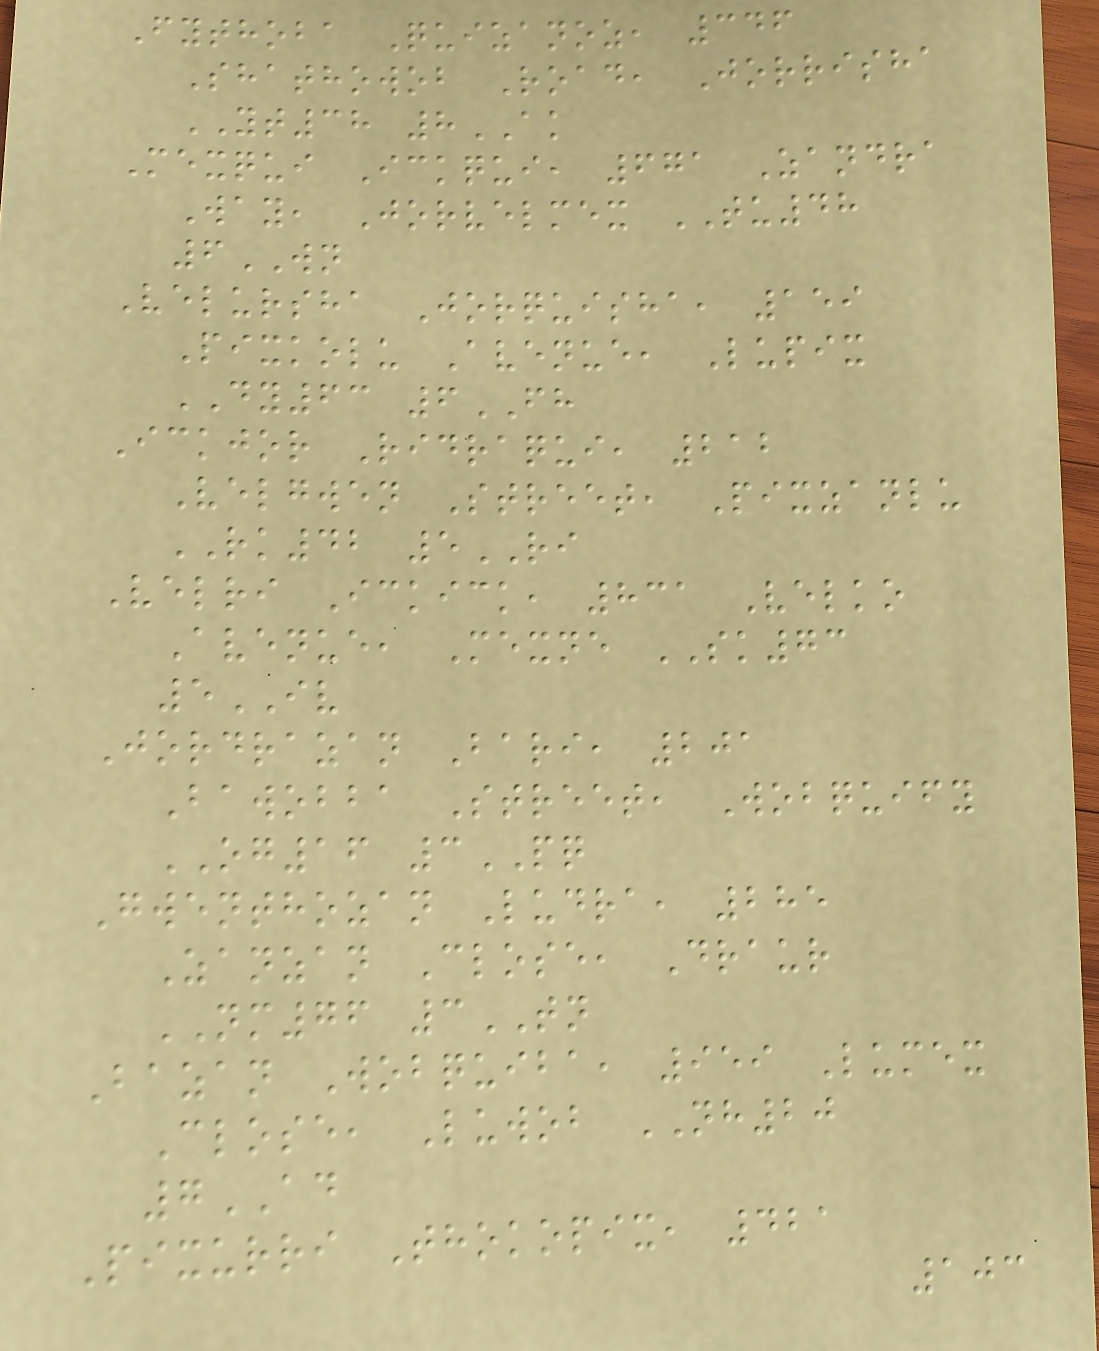Fythoba Quizanoz, 346
Shathowob Road, Jorrisha
YT38 8AK
Mexqui Ickqui, 671 Zandra
Way, Jorvelmex TU48
6WN
Velursha Jorquisha, 159
Pixkolu Avenue, Lupix
DY63 6FH
Ickjor Ridraqui, 212
Velgwen Street, Pixzanlu
RK42 5RI
Velri Ickick, 831 Velko
Avenue, Mexne SK73
5IV
Jordrazan Bari, 201
Bawobba Street, Wobquify
OG16 3PQ
Gwenthozan Ludra, 285
Zanzan Close, Draur
NM76 3TN
Bazan Wobquiba, 959 Lumex
Close, Luwob NH20
7AD
Pixurri Thokopix, 421
103
